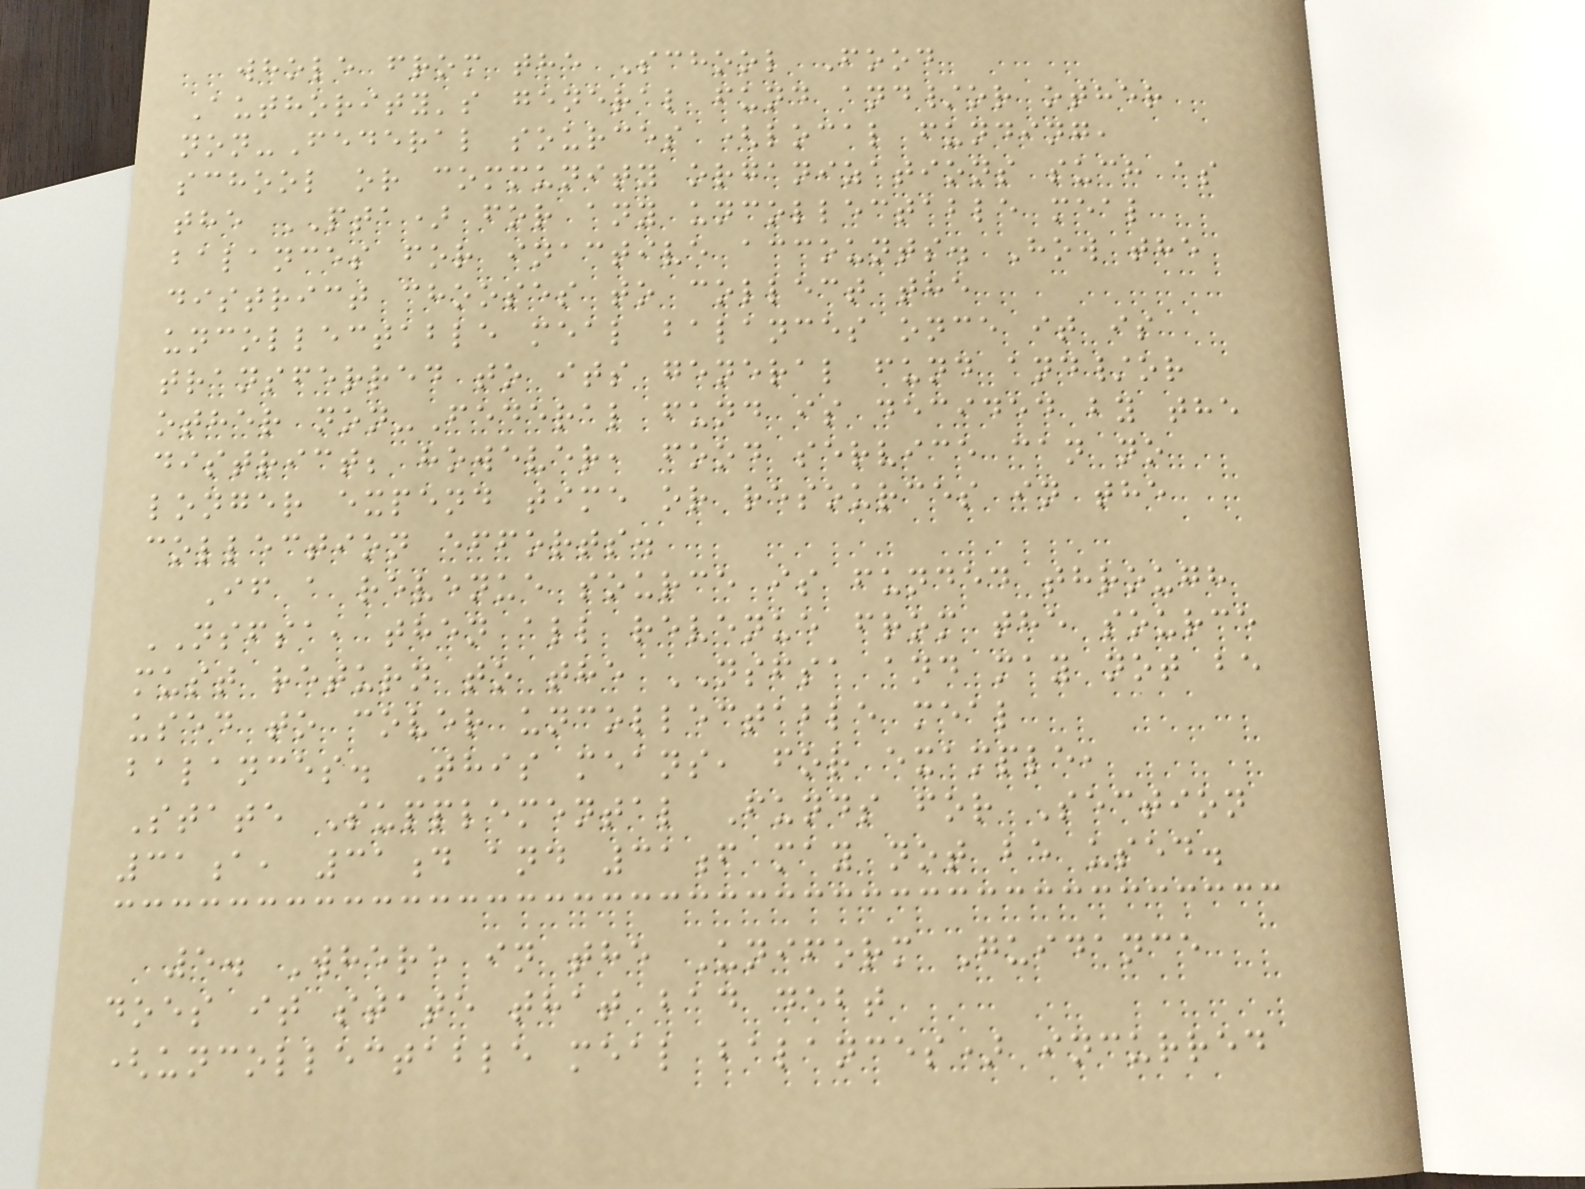whole from the School Food
Authority's general fund and/or other
non-Federal sources (local funding,
school or community organizations such as
the PTA) for any uncollectable meal
balances for inactive accounts. How the
district chooses to collect the
uncollectable meal balances once it is
transferred to its general fund and/or
other non-Federal fund is decided by the
district; however, food service can no
longer expend time or resources in the
collection efforts.
If a revenue source is funded through
NSFSA, then all revenue from the source
must return to the NSFSA and may not be
used to cover uncollectable meal
balances. This means, for example,
State Supplemental Funds for Section
31a, 31d and 31f may not be used.
5. Where in the Uniform Guidance
does it state that bad debt
(uncollectable meal balances) incurred
